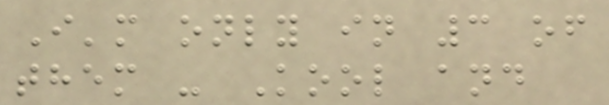I'm only in 3 of
them - Kool and
